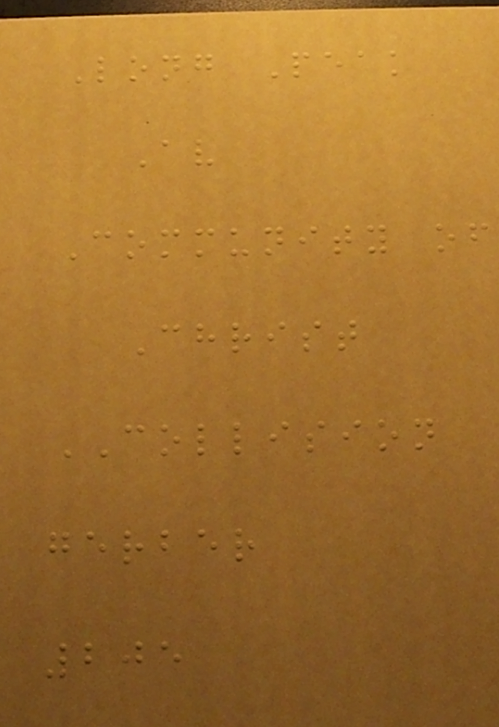Long Peak
Av
Community of
Christ
COLLISION
gerber
205
